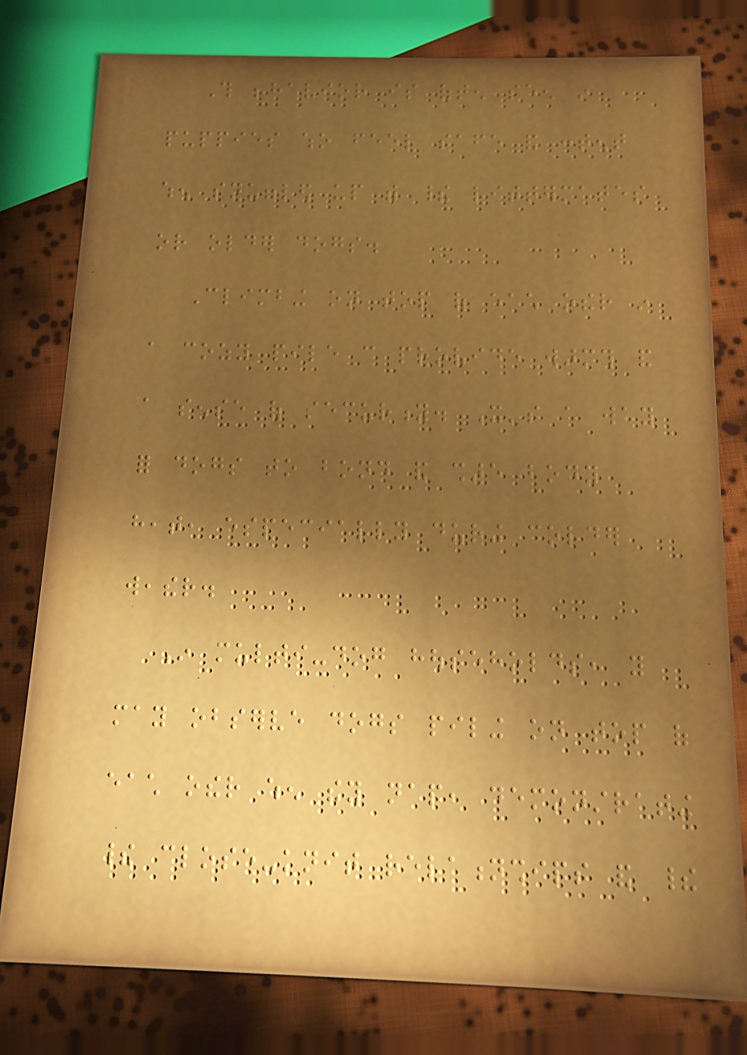This behavior is often seen in
puppies who feel safe and content
when snuggled up with their littermates
or older dogs.
Climbing on top of each other in
a cozy pile can provide warmth and
a sense of security. It's a way
for dogs to bond and share body
heat, especially during colder
weather.
In multi-dog households, you
may observe dogs piling on top of
each other when they nap, demonstrating
their close-knit relationships and their
